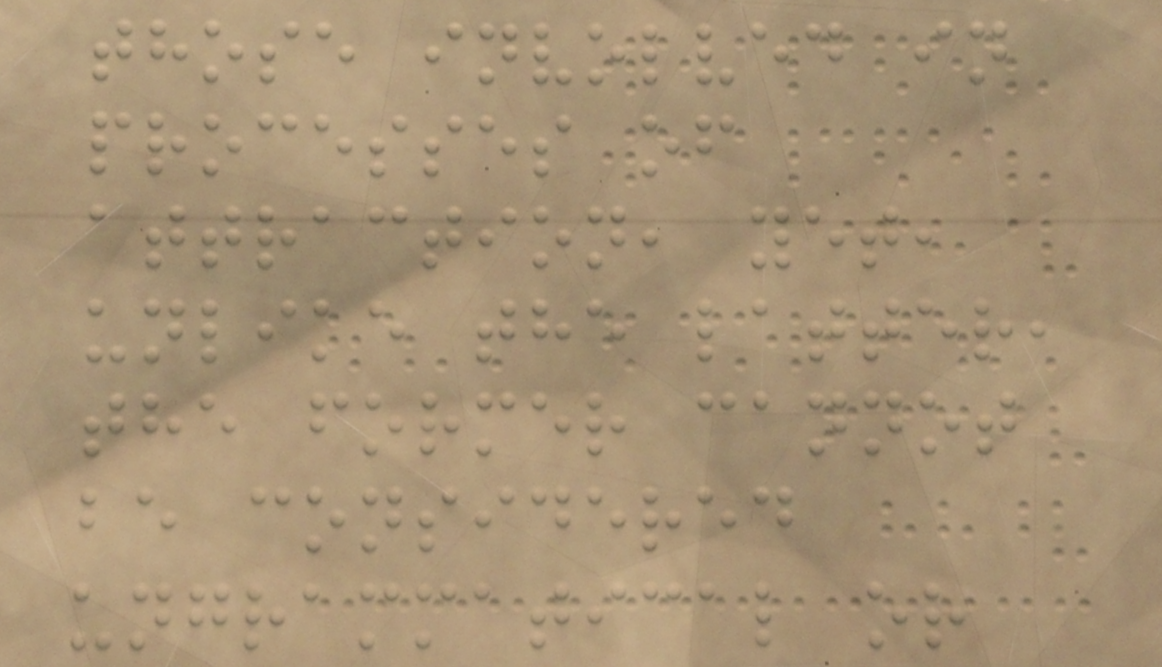those involved in
processes of
attraction, yet,
unlike the latter,
the former cannot
be considered
ungrammatical or
